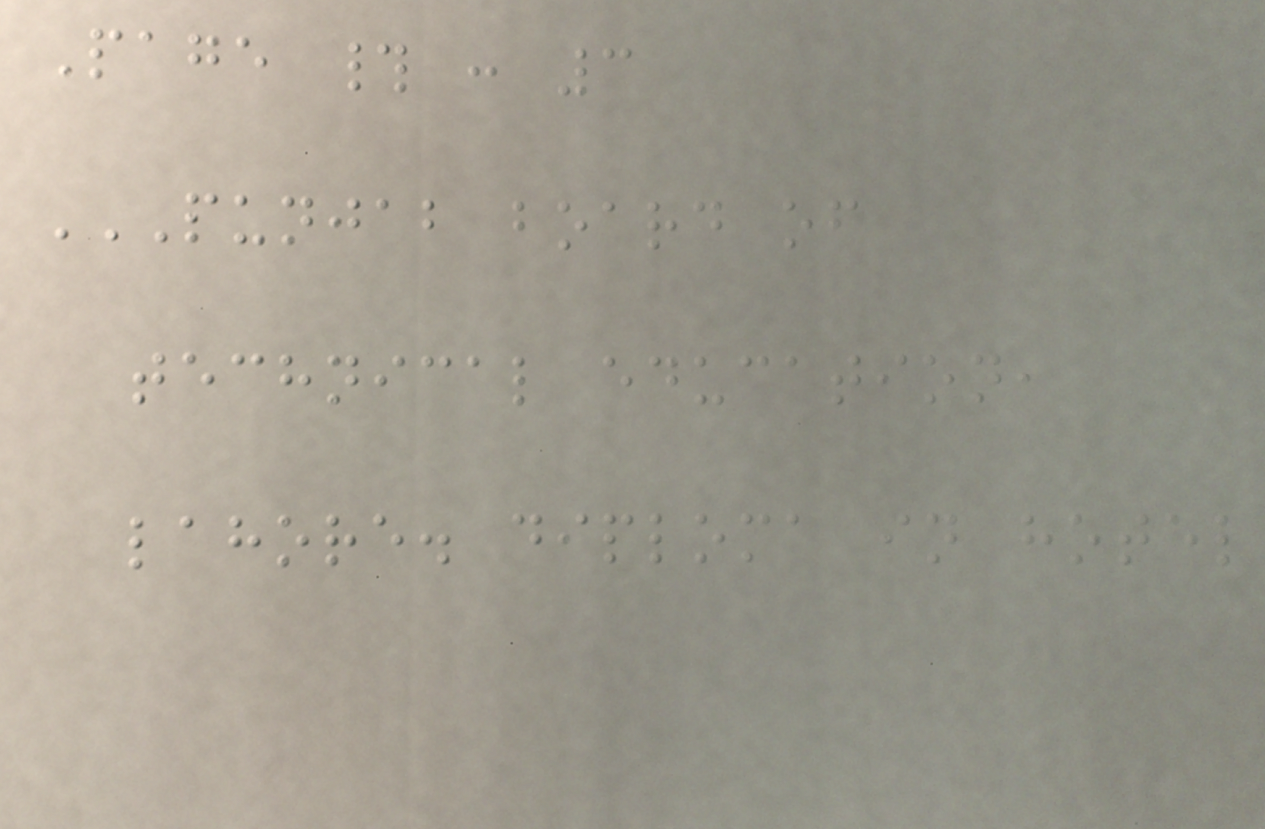Page # : 3
PUNJAB BOARD OF
TECHNICAL EDUCATION,
LAHORE. DIPLOMA IN HOTEL
